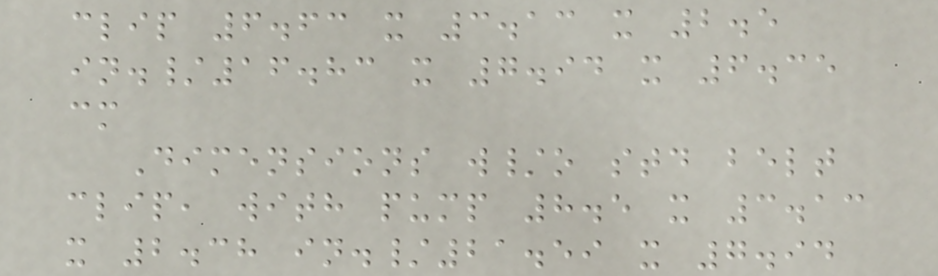clip 6.63 x 3.13 x 2.5
in./16.83 x 7.94 x 6.35
cm
Dimensions w/o std belt
clip, with pump 8.5 x 3.13
x 2.38 in./21.59 x 7.94
